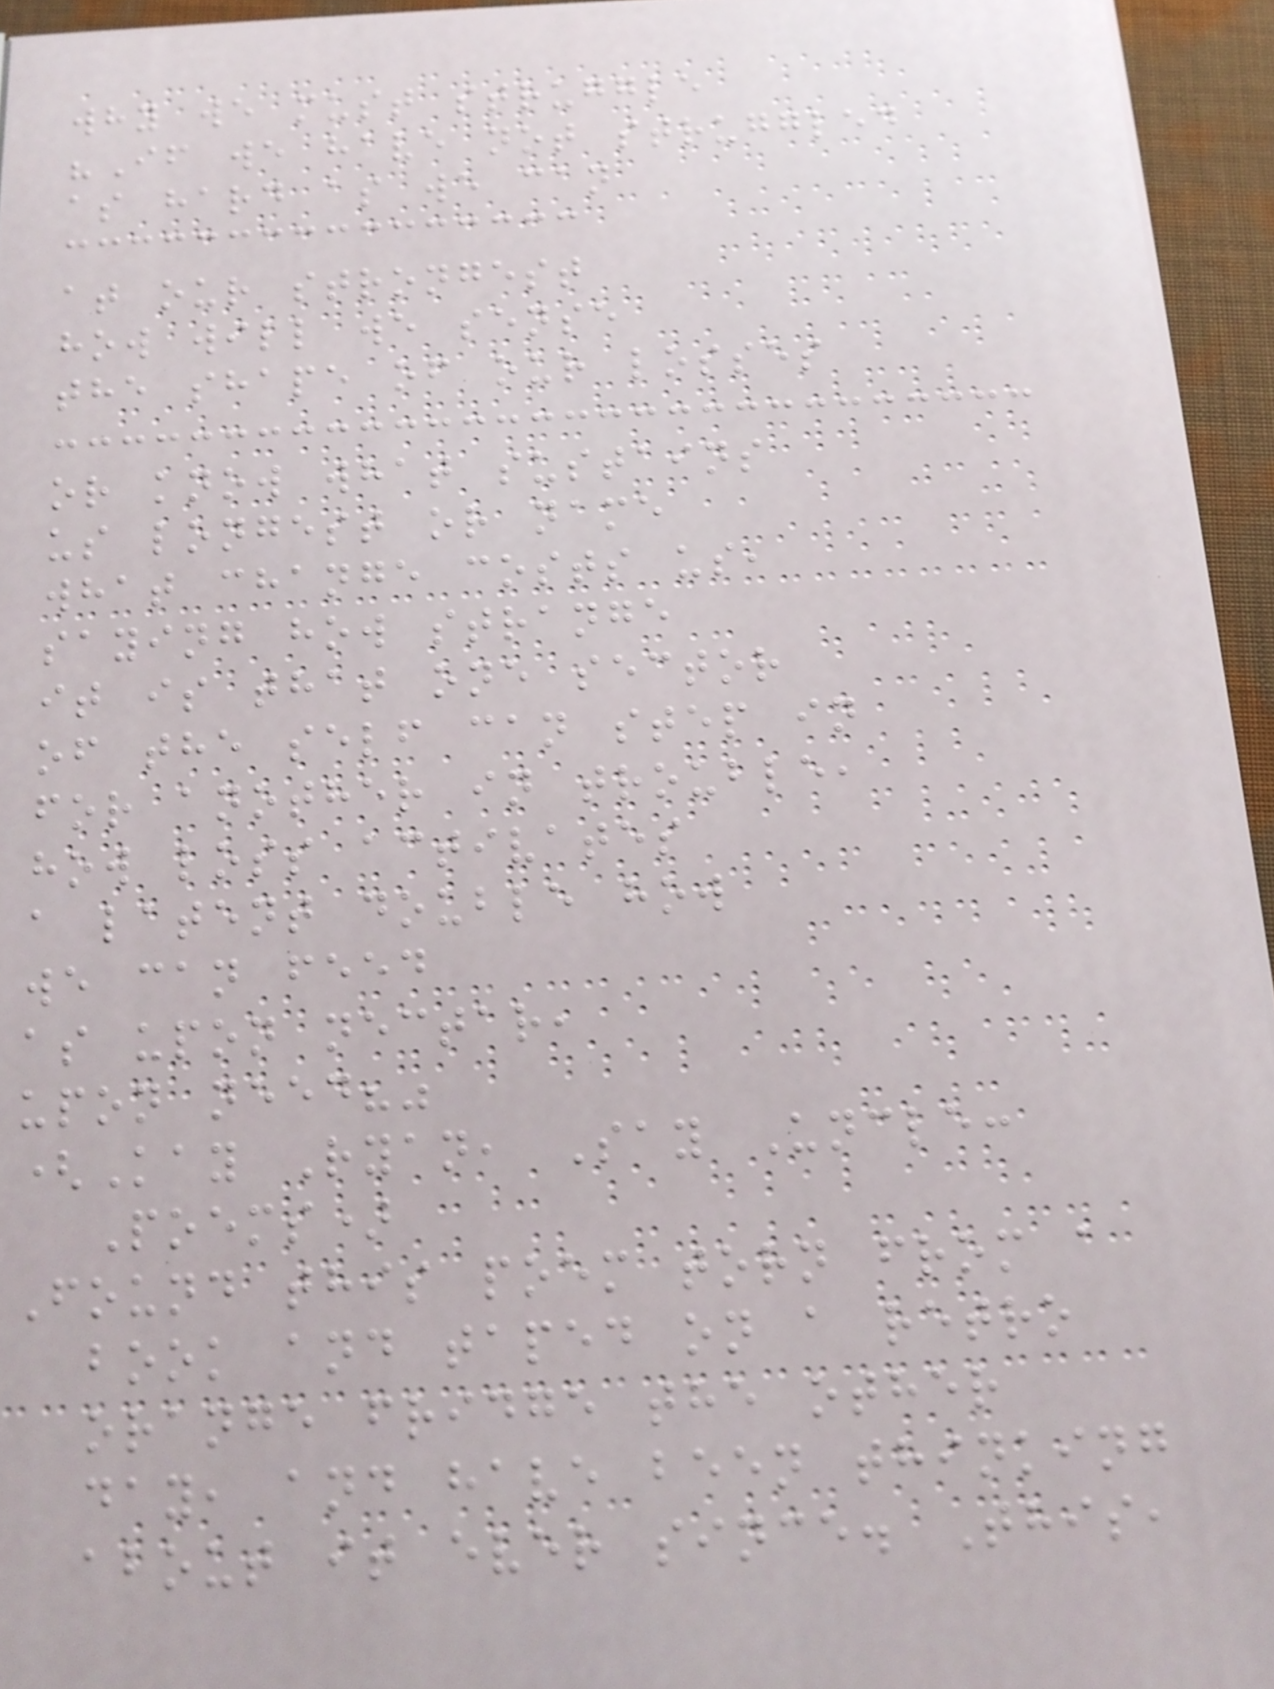why we must struggle
"If we have not struggled
as hard as we can
at our strongest
how will we sense
the shape of our losses
or know what sustains
us longest or name
what change costs us,
saying how strange
it is that one sector
of the self can step in
for another in trouble,
how loss activates
a latent double how
we can feed
as upon nectar,
upon need?"
(Kay Ryan, Say Uncle:
Poems)
Found this poem torn from a
book and taped on a retro
orange fridge the other
day, and have been thinking
about it ever since. This,
